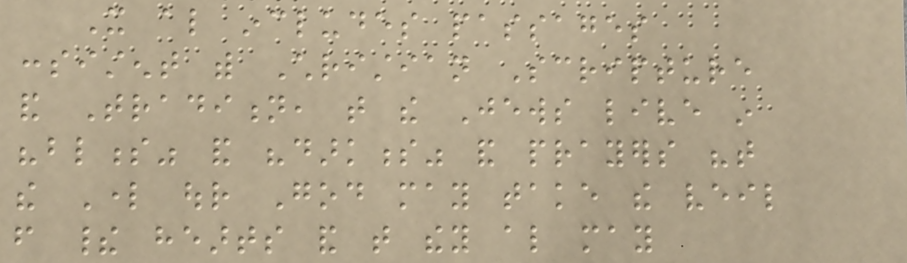It also includes passages
consistent with Christian Scripture
and Tradition, that the Jews live in
"blindness" and "darkness" and prayers "that
the Lord our God may take the veil
from their hearts and that they also may
